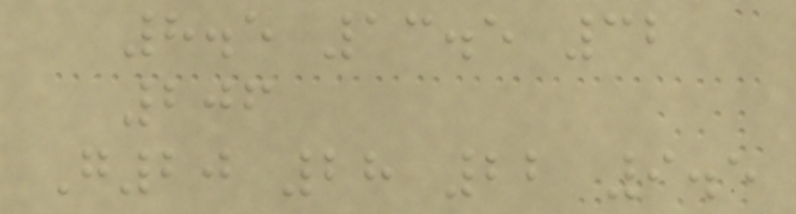8.5 13.5 32
206
G20 28 22 9.5
